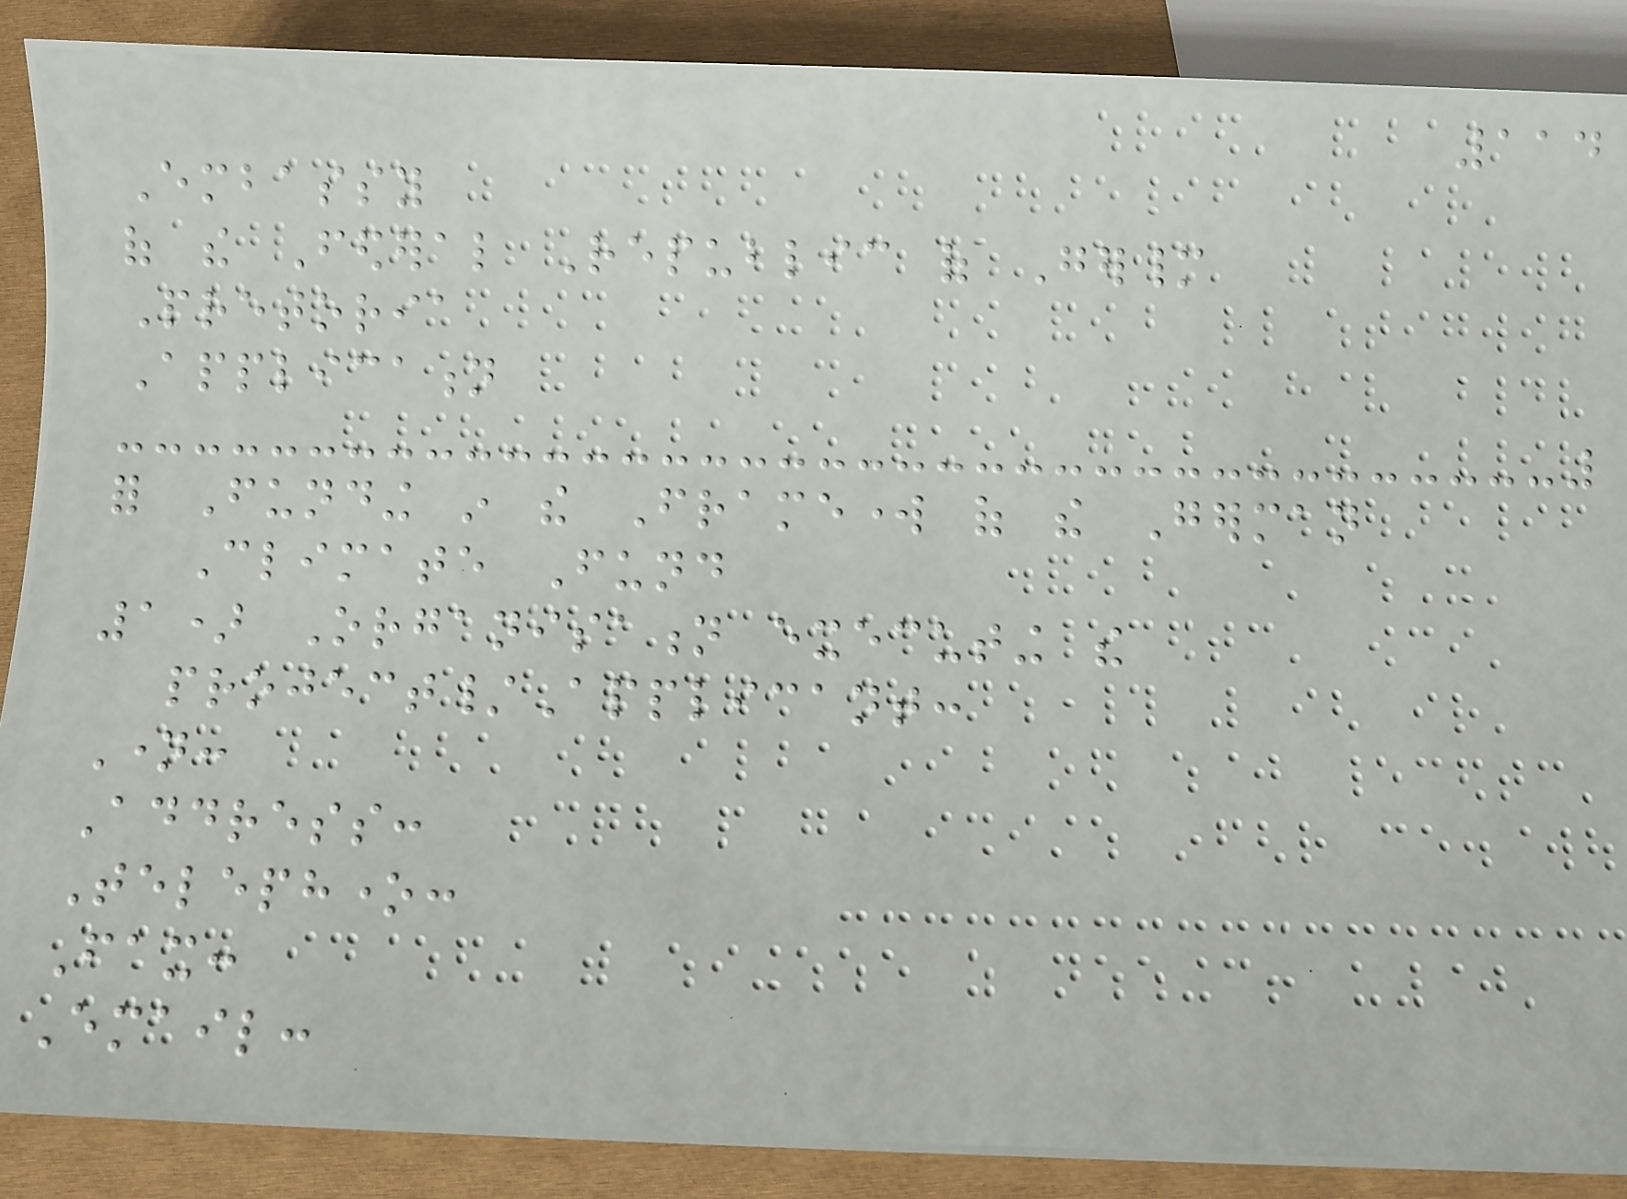114
Embassy
of the Federal Republic of Germany
Pretoria
Application
for Funding in the Framework of the German
Climate Fund
1) Organisation executing the
project/Applicant:
Name:
Address:
Telephone:
Fax:
Email:
